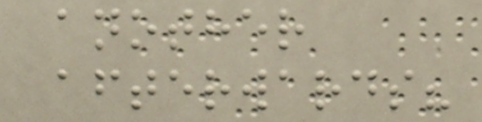another
afterwards?
